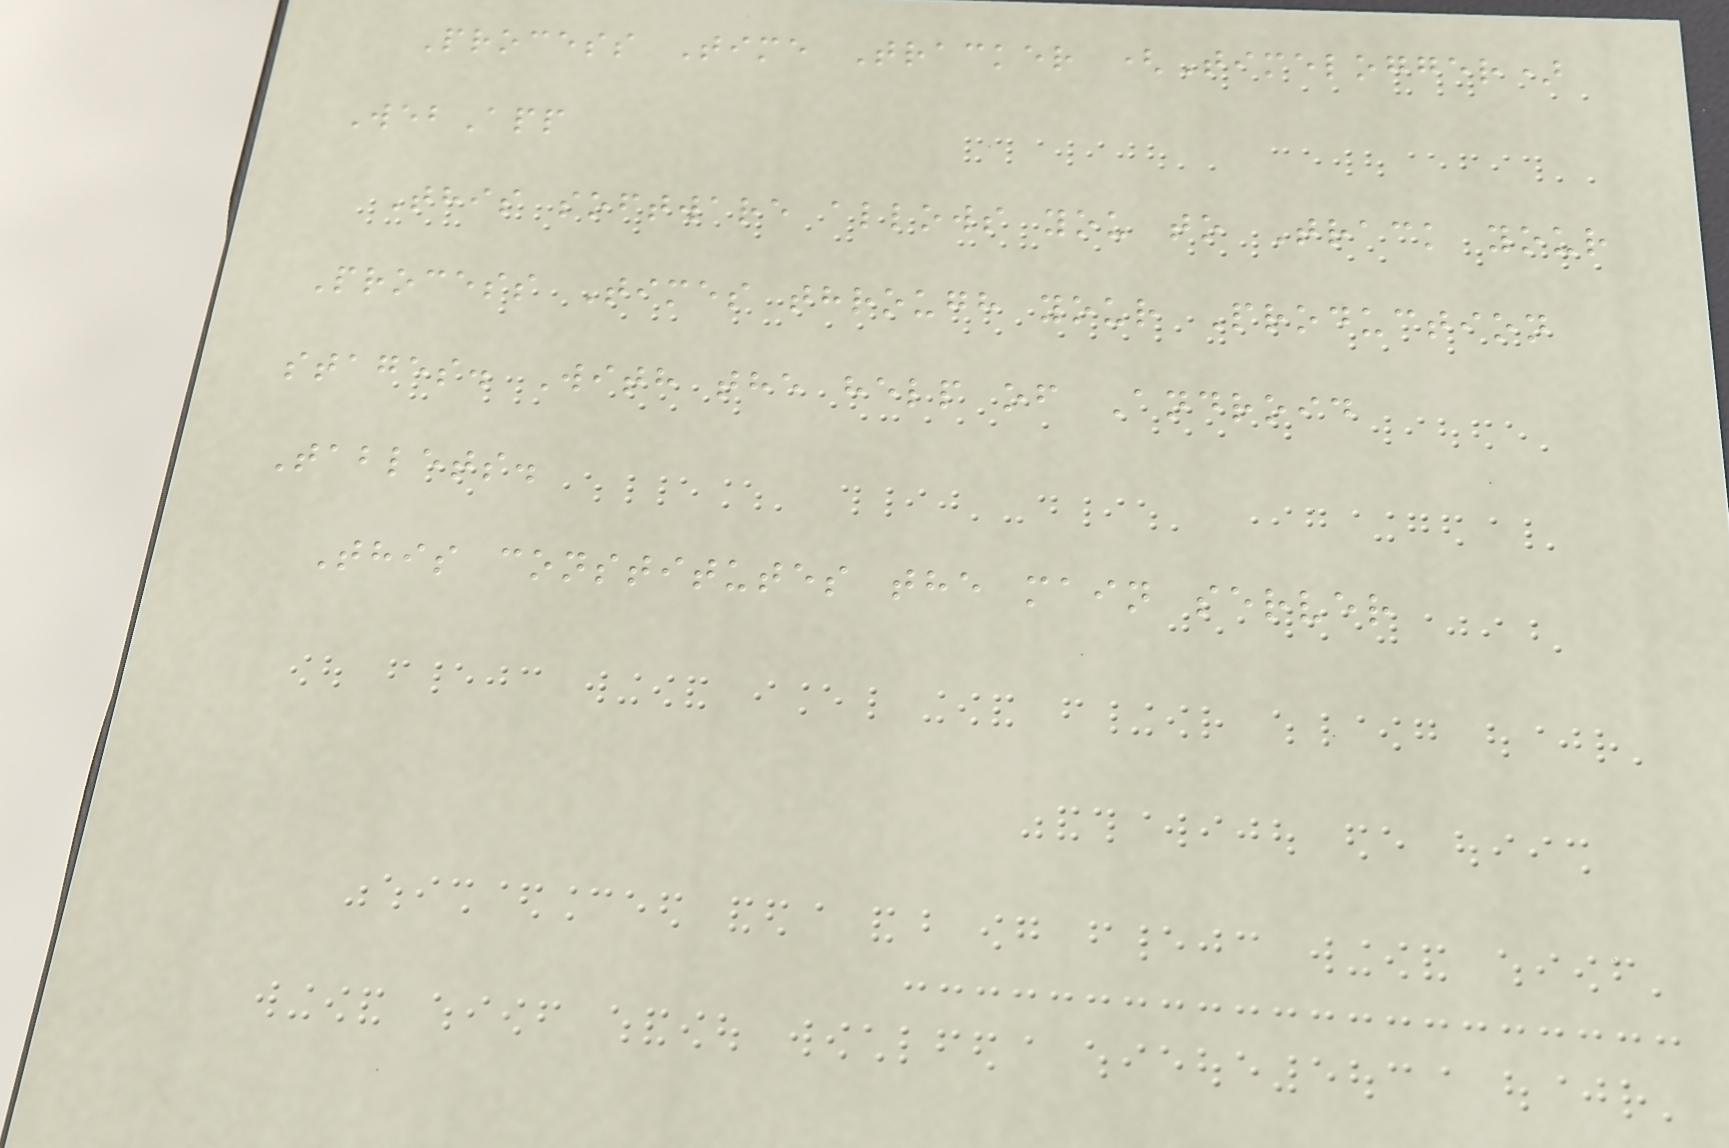Process Time Tracker (Timelogger)
WebApp
This software allows you to Track your
Process Times through your Production
stages. With the help of Android
Tablets.
This constitutes the main server
